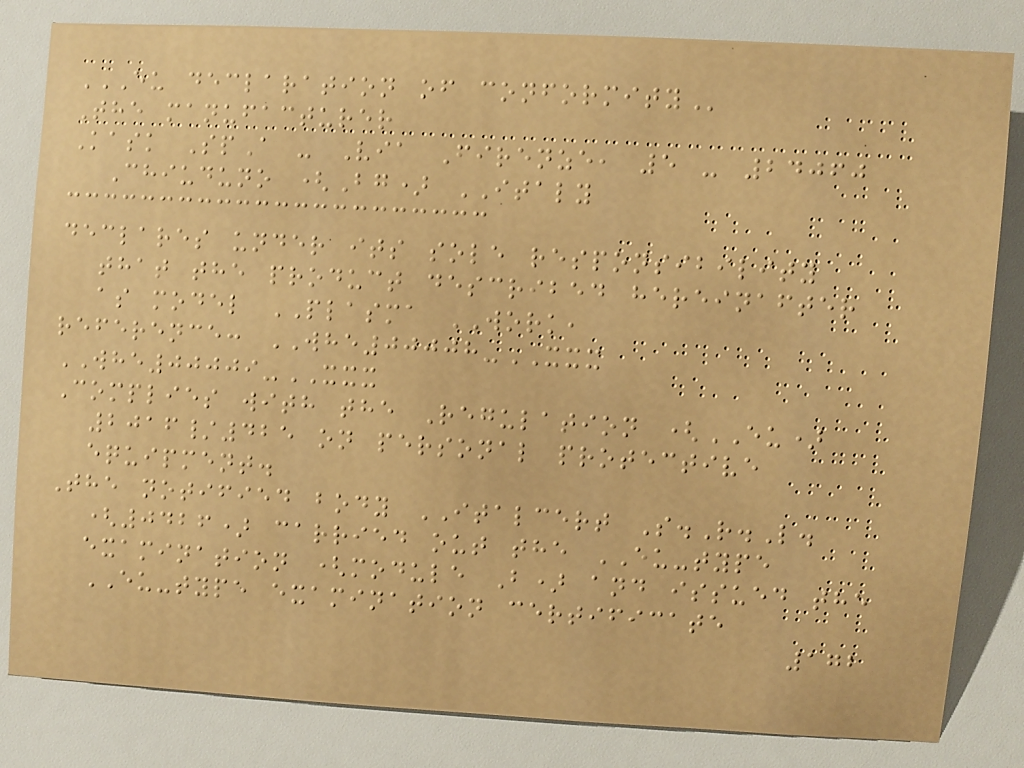EU DECLARATION OF CONFORMITY
The manufacturer
Kask SpA - Via Firenze, 5 - 24060
Chiuduno (Bg) ITALY
declares under its sole responsibility
that the product described hereinafter
as model PLASMA WORK,
reference: WHE00008-XXX
WHE00009-XXX
Complies with the Regulation (EU)
2016/425 on personal protective
equipment.
The notified body ITALCERT S.R.L.
(0426) carried out the EU-type
examination (module B) and issued the
EU-type examination certificate
172
